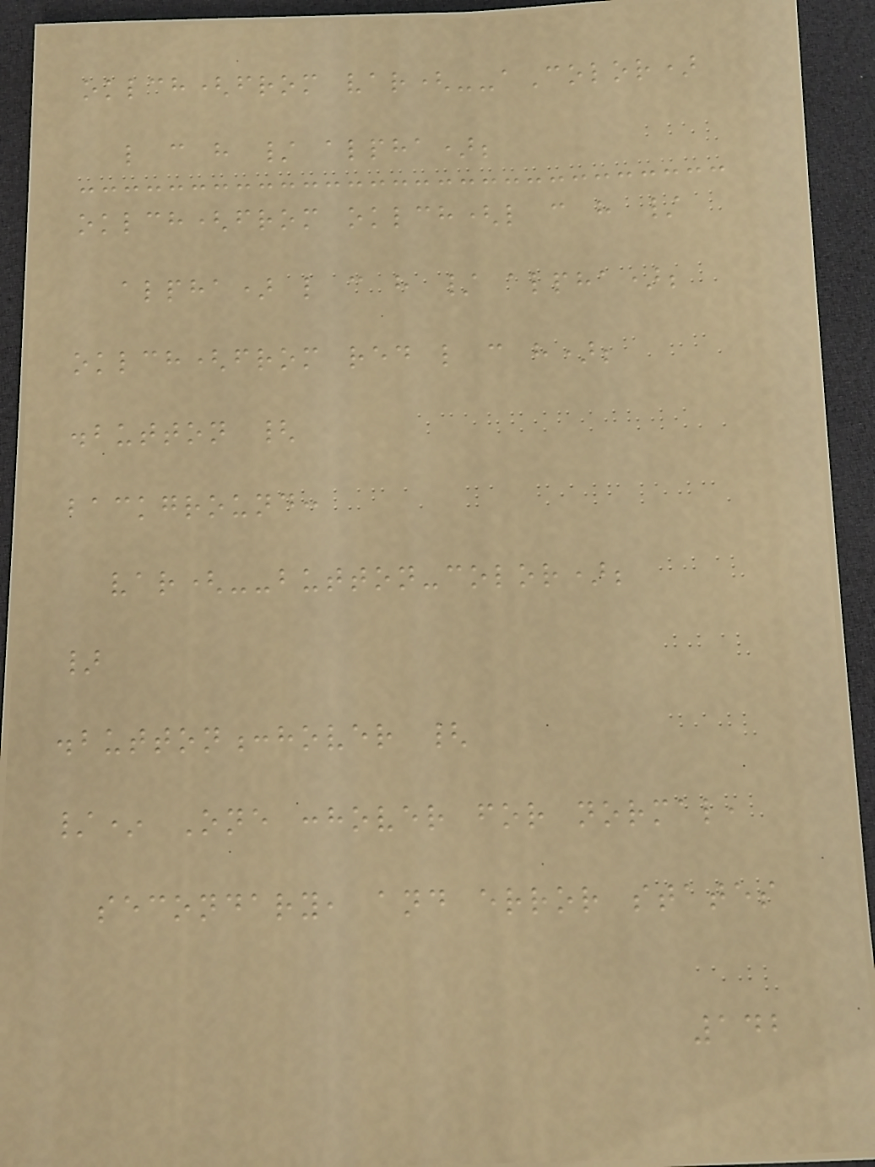oklch(from var(--aColor)
l c h / alpha);
oklch(from oklch(l c h /
alpha) l c h / alpha);
oklch(from red l c h);
.button {
background:
var(--button-color);
}
.button:hover {
/* One :hover for normal,
secondary, and error states
142
